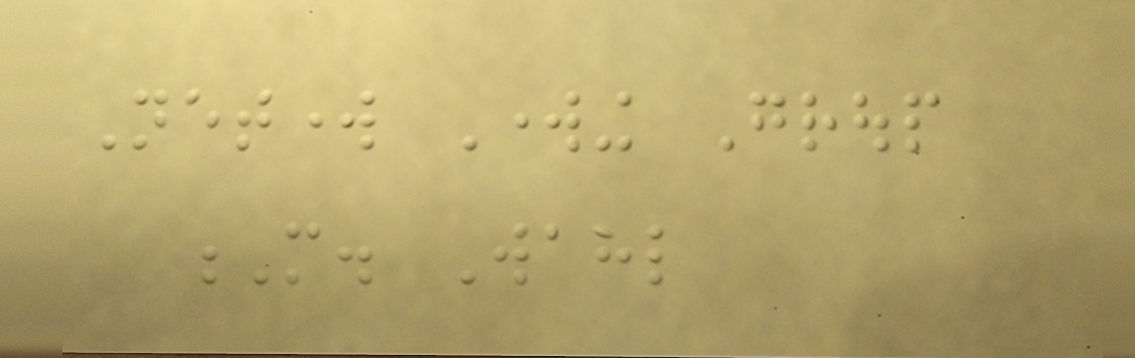Network Working Group
M. Wahl
